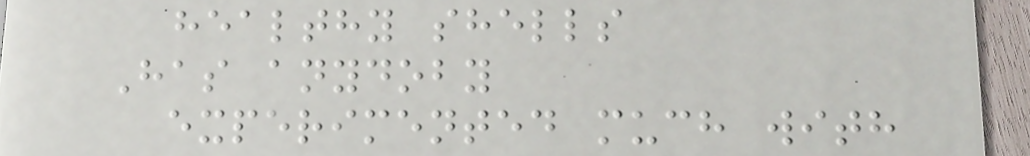healthy shells
Has anydoby
experimented much with
